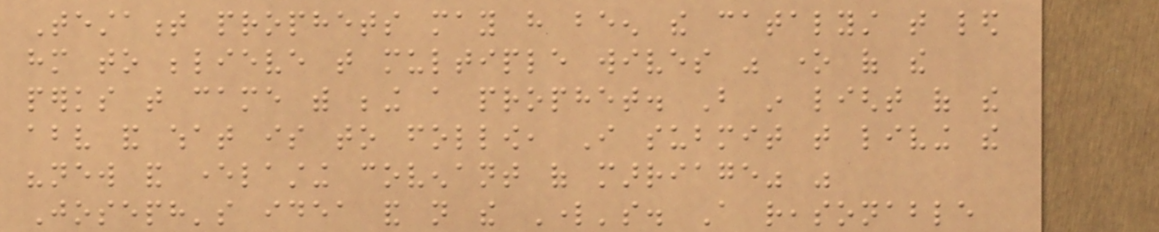Testament prophets may have been the catalyst that led
him to believe that multiple wives was one of the
perks that came with being a prophet. But in light of the
above and what is to follow, I submit that living the
"new and everlasting covenant of marriage" was
Joseph's idea and not the Lord's. A reasonable
